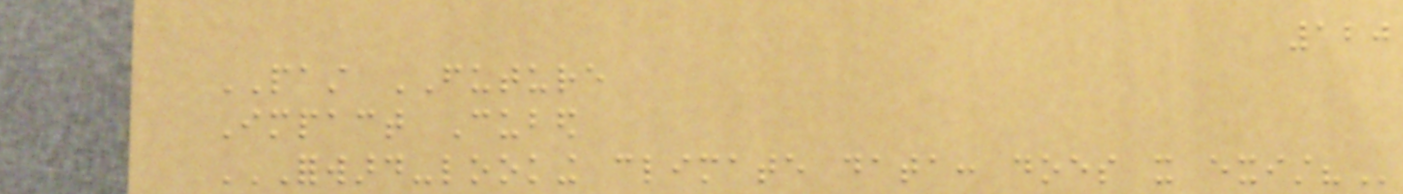120
PAST FUTURE
Impact Cubed
FORWARD-LOOKING CLIMATE DATA: DOES IT EXIST?
